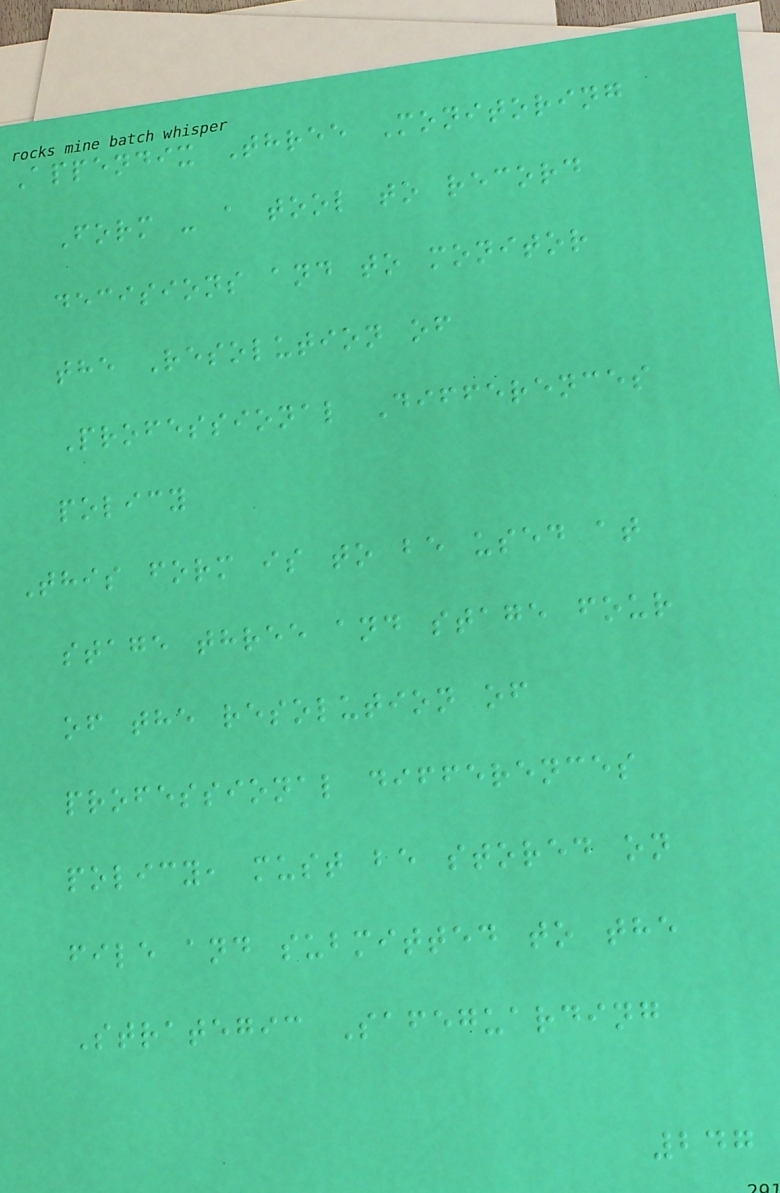Appendix Three Monitoring
Form - a tool to record
decisions and to monitor
the Resolution of
Professional Differences
policy
This form is to be used at
stage three and stage four
of the resolution of
professional differences
policy, must be stored on
file and submitted to the
Strategic Safeguarding
247
